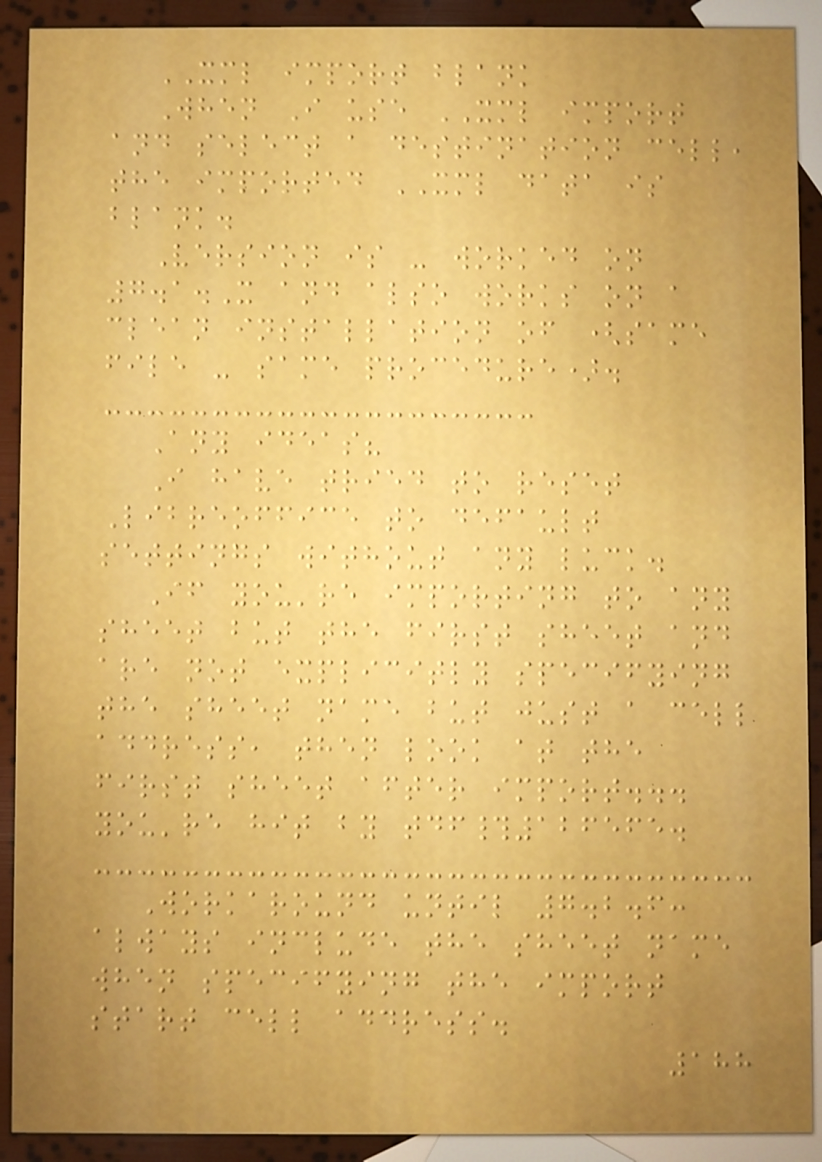XML import blank
When I use XML import
and select a destination cell,
the imported XML data is
blank.
Version is - worked on
7.1.X and also works on a
clean installation of (same
file - same procedure).
Any ideas?
I have tried to reset
Libreoffice to default
settings without any luck.
If you're importing to any
sheet but the first sheet and
are not explicitly specifying
the sheet name but just a cell
address, then look at the
first sheet after import...
you're hit by tdf#126565.
Workaround until 7.2.6:
always include the sheet name
when specifying the import
start cell address.
188
